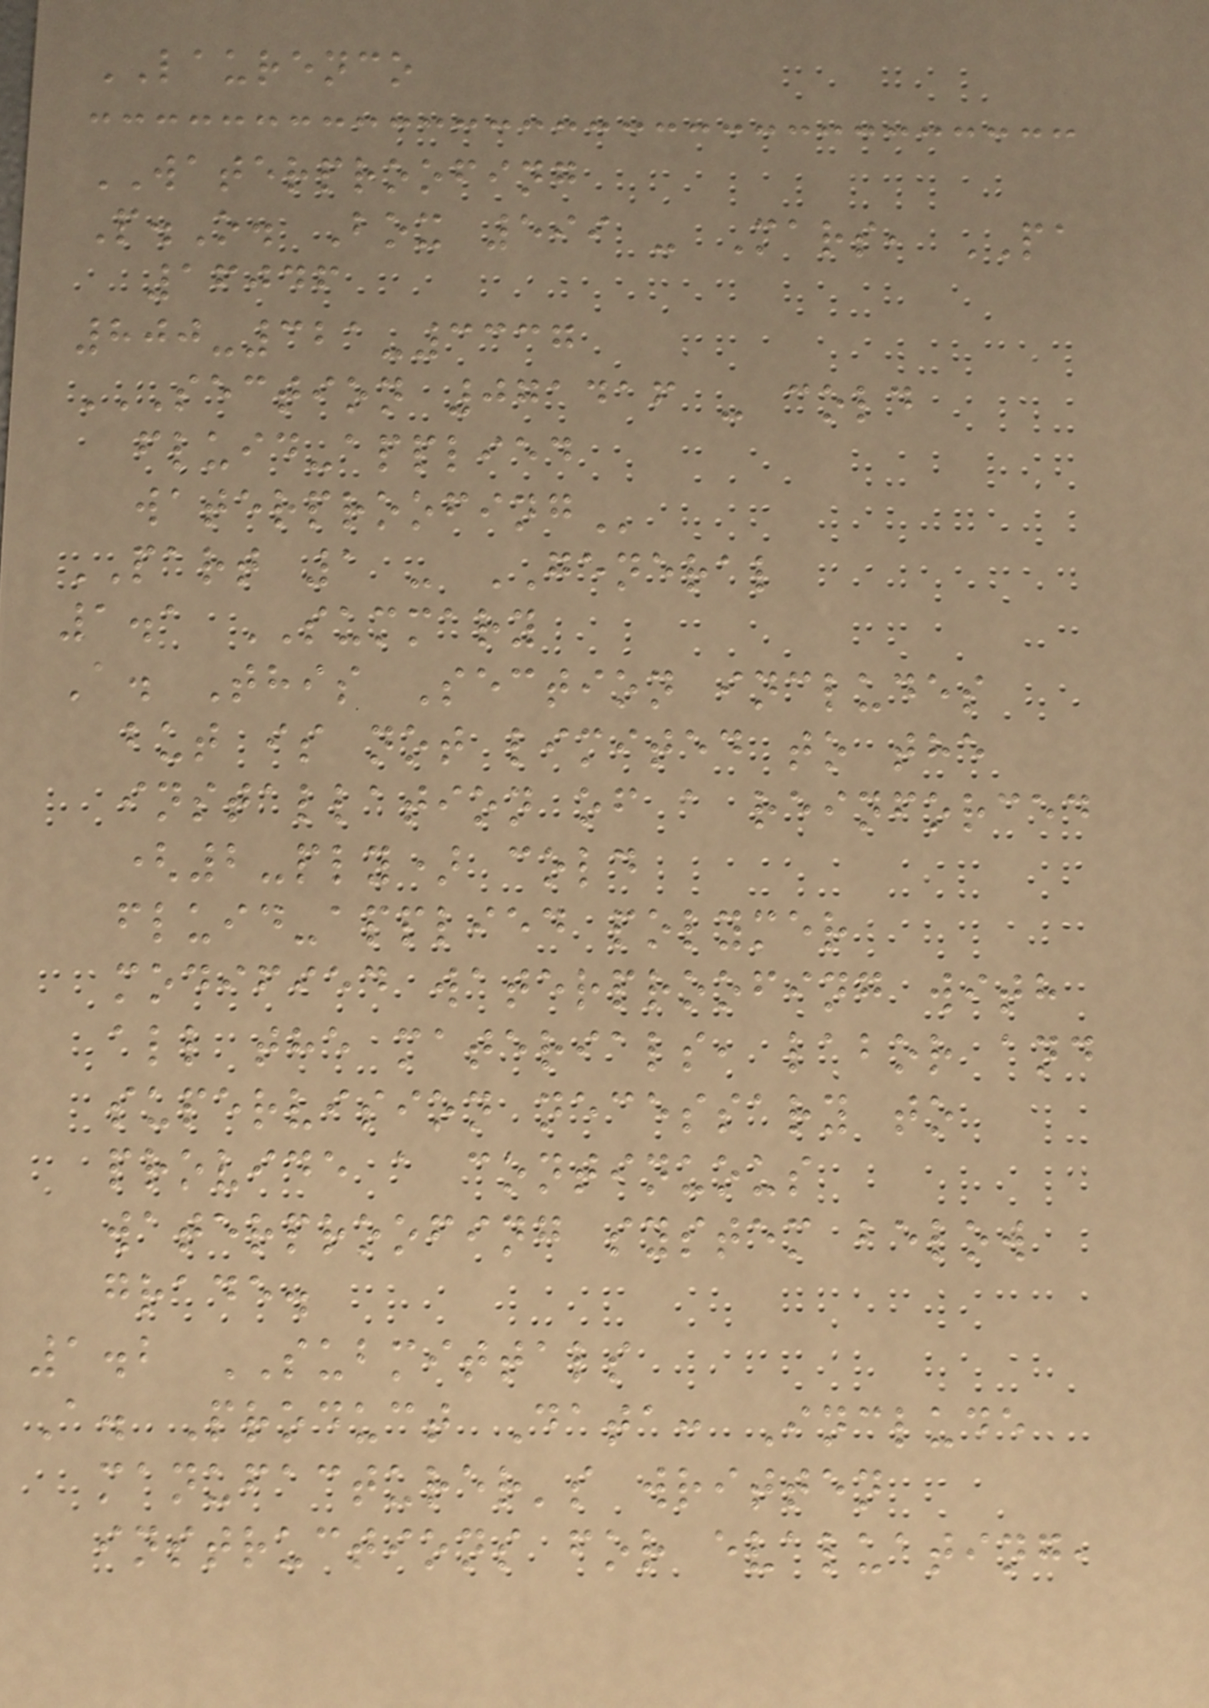LAURENCO
WATERPROOFING
P.O. Box 599 - Mars, PA
16046
800-321-3337
SECTION 071416 - COLD
FLUID-APPLIED
WATERPROOFING
PART 1 - GENERAL
1.1 SUMMARY
A. This Section includes
but is not limited to the
installation of a reinforced
(2-ply) cold
fluid-applied polymer
modified waterproofing with
all the materials, labor and
supervision necessary to
provide a continuous
waterproofing system below
grade.
1.2 SUBMITTALS
A. Product Data: Include
manufacturer's written
instructions for evaluating,
